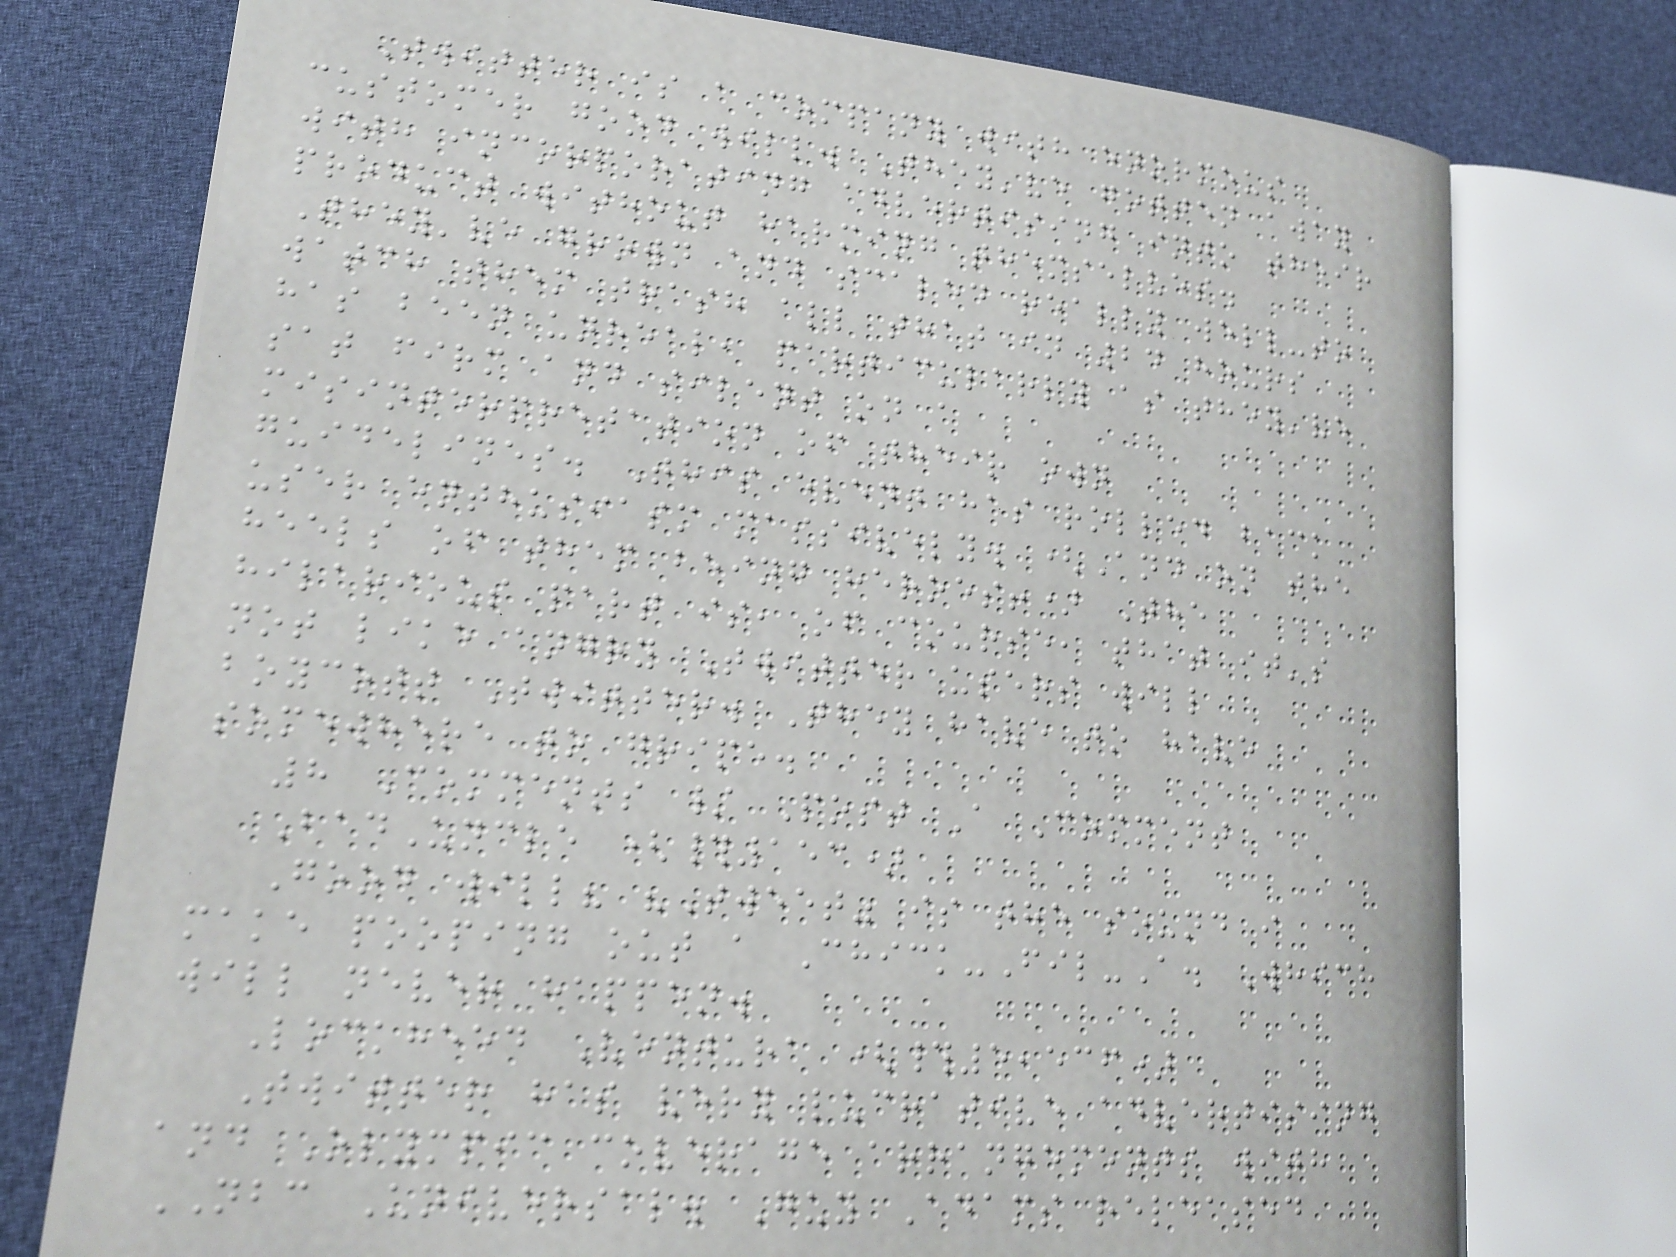Twitter is a company with enormous
customer good will. They've gotten away
with incorporating advertising into their
product without harming themselves.
They've grown and scaled really well-to
watch them trash all that in 24 hours
has been unreal, particularly as they've
sat firm and silent on a
misinterpretation of their own
guidelines. This event has rolled back
user enthusiasm massively. (And on the
heels of them being heroes!) The
hilarious part is, of course, that it's
not like angry Twitter users will
boycott Twitter. They have to have
somewhere to gripe.
8 Comments / Post A Comment
BadUncle (#153)
Good will? "Tweet" is the sound i
make pooping out a Chick-Fil-A. Which
will never happen.
Lockheed Ventura (#5,536)
Twitter has very lucrative advertising
and Olympic coverage arrangements with
NBC Universal. Guy Adams released
